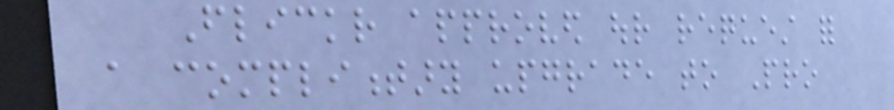Flickr approved our request for
a complimentary upgrade to Pro
